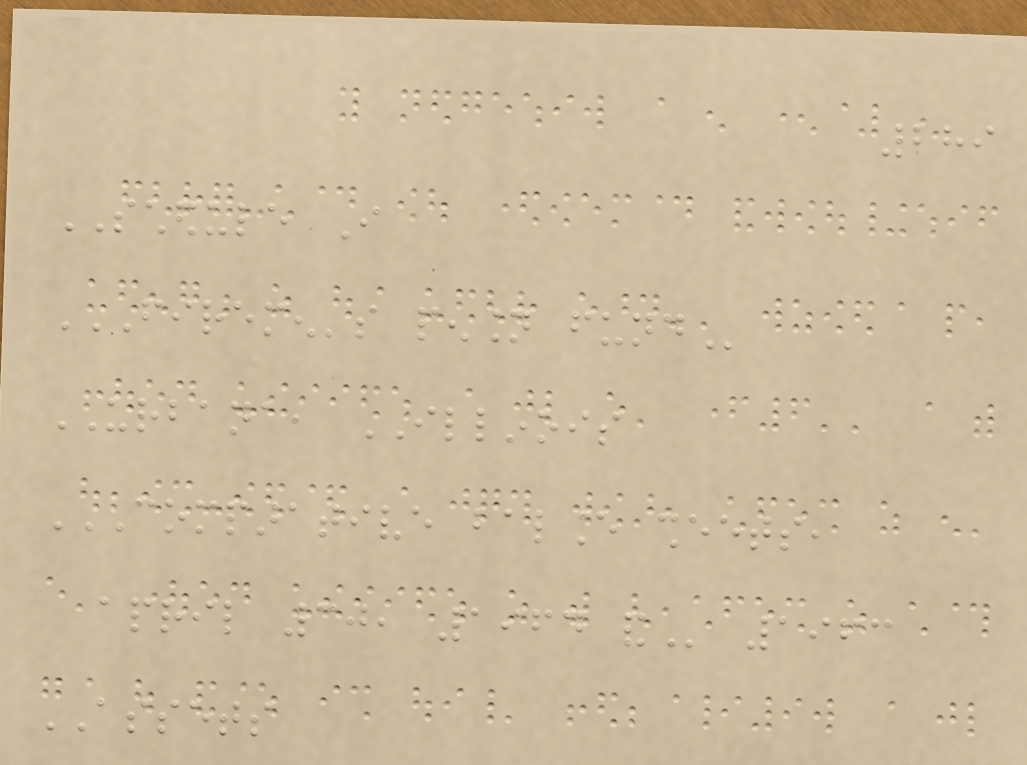289
SCHEDULE I
FIREMEN'S PENSION FUND
URBANA, ILLINOIS
COMPARATIVE BALANCE SHEETS,
APRIL 30, 1964 AND 1963
ASSETS
